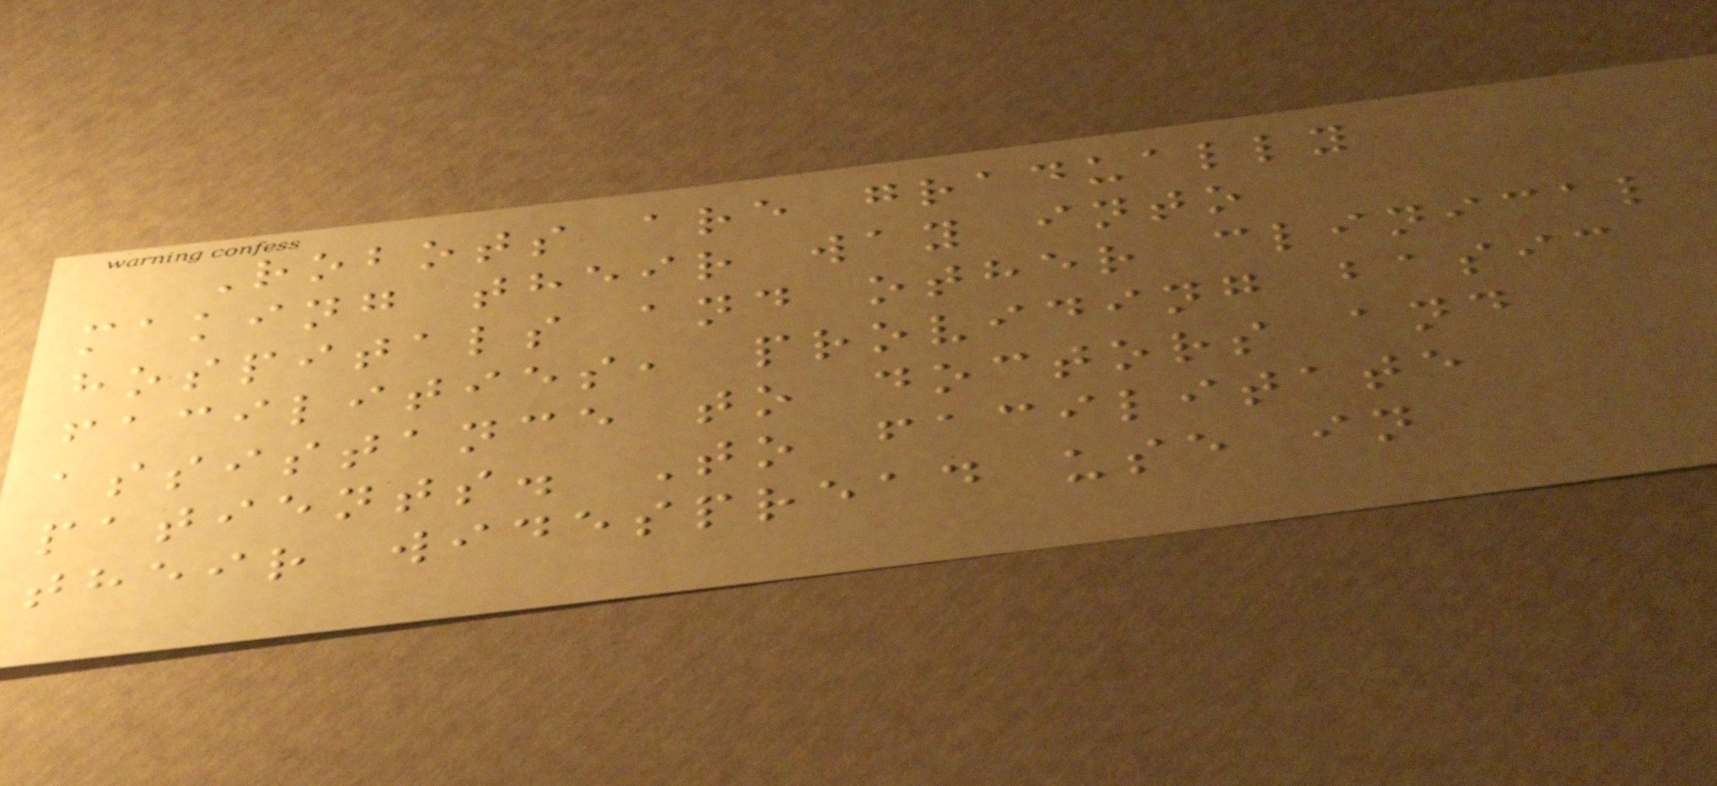Robots are gradually
making their way into
hospitals and other clinical
facilities, providing basic
assistance to doctors and
patients. To facilitate
their widespread use in
